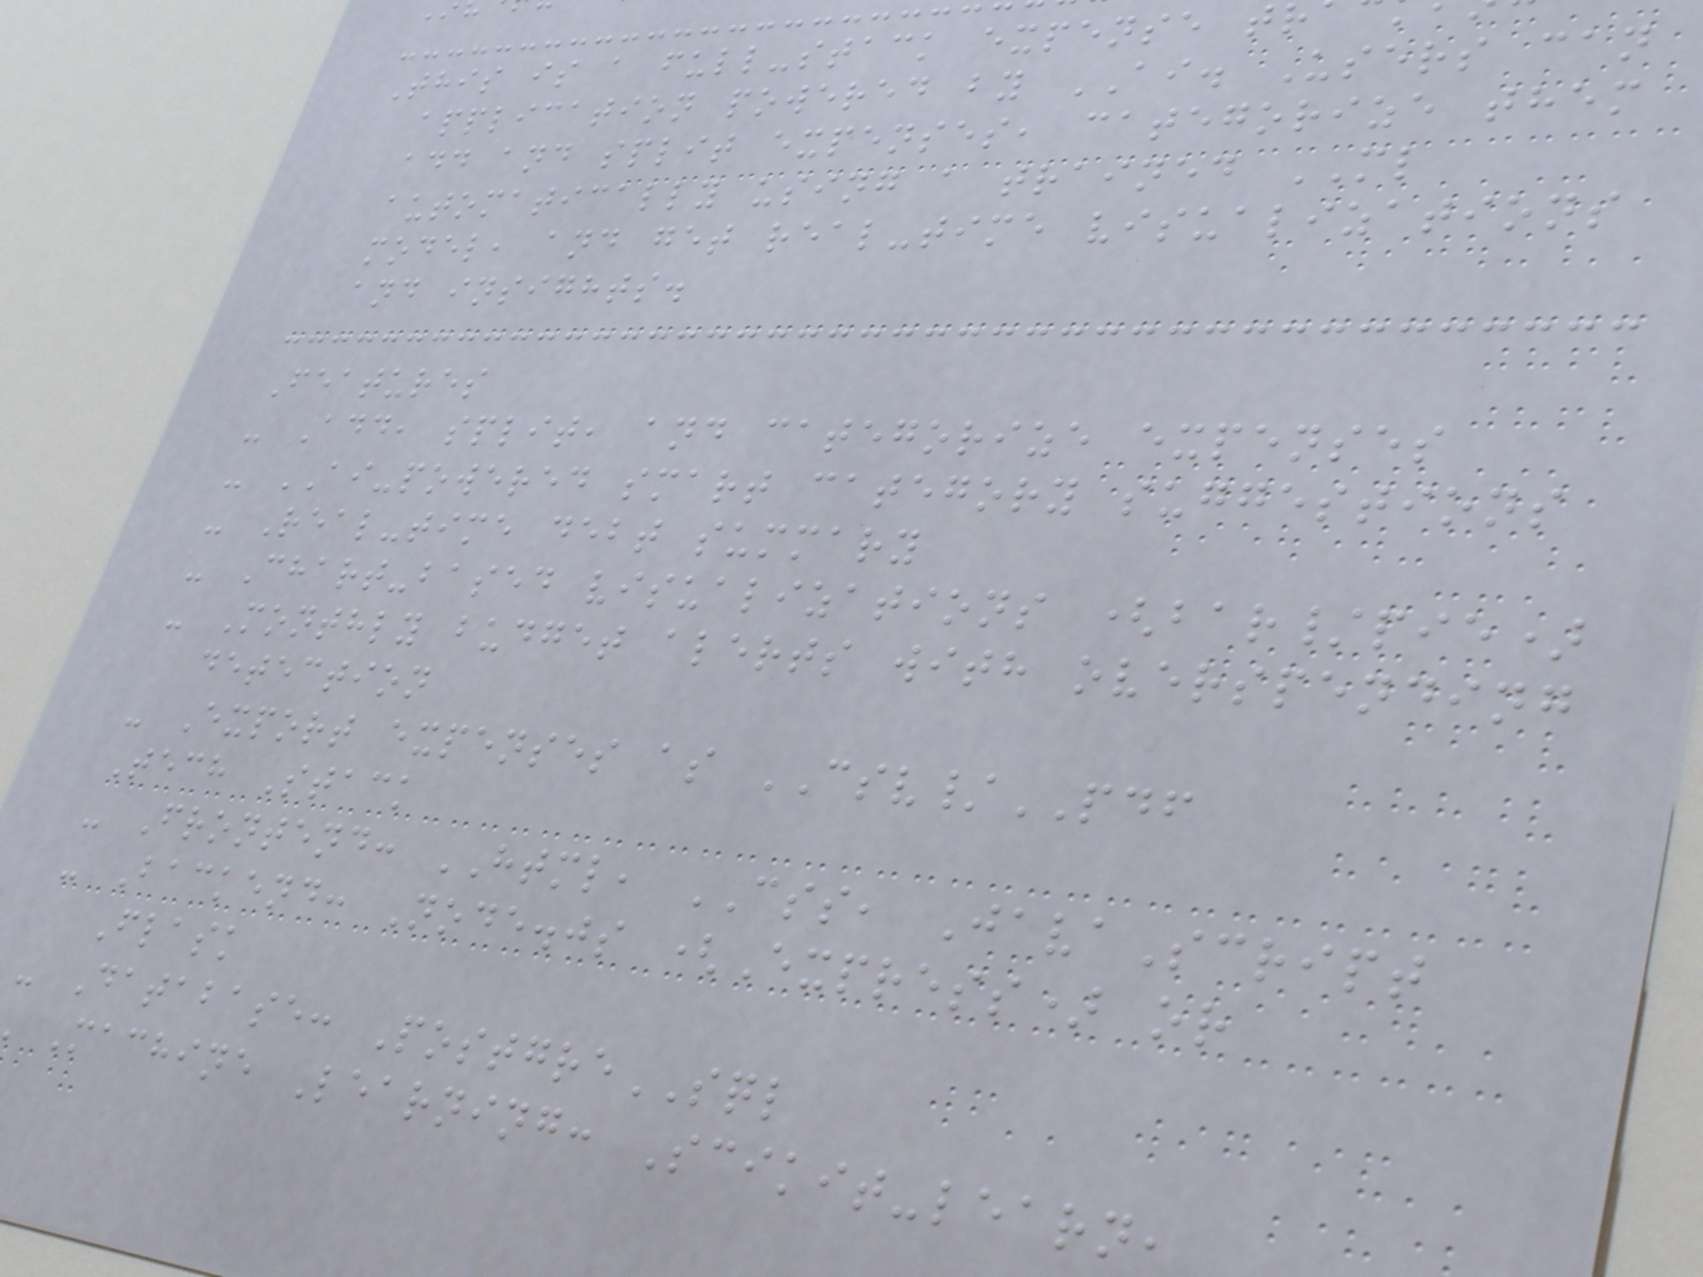This is a full-stack expense t
application powered by AI. Users can
add and split expenses, categorize them
automatically using a trained ML
model, and get real-time visualizations
and insights.
Features
- Add, split, and categorize expenses
- AI-powered smart category suggestions
- Real-time debt summary
- Chart-based visualizations (bar/pie)
- Monthly budget alerts with overspending
detection
- Export expenses as CSV/PDF
Tech Stack
- Frontend: HTML, CSS, JavaScript
- Backend: Node.js (Express) or
Flask
- Database: PostgreSQL
Machine Learning: Scikit-learn,
